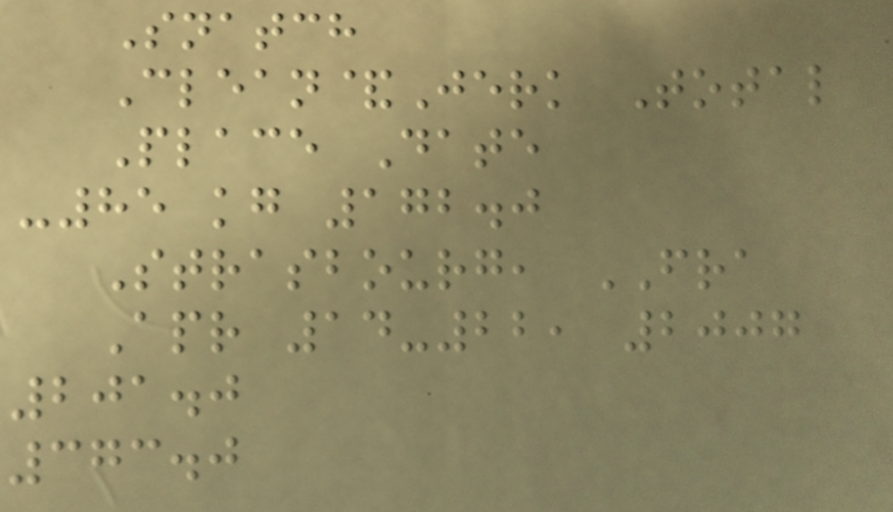Snatch
Clean&Jerk Total
Place Date
-85 kg 172.0
Strasbourg, FRA
Apr 14-22, 2007
201.0
373.0
